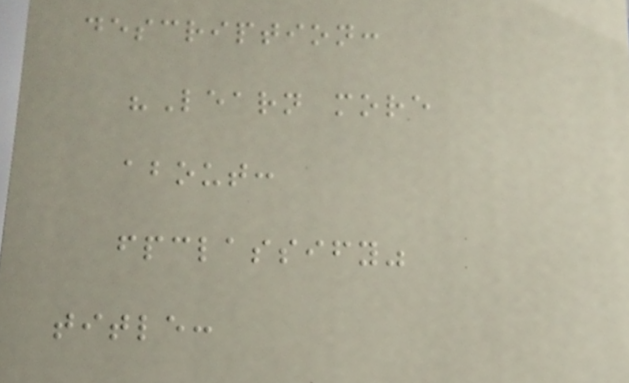description:
"Learn more
about:
fpclassify"
title:
